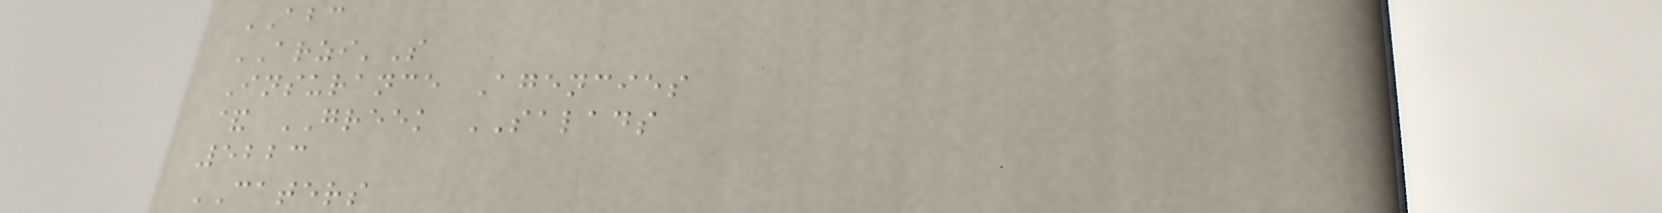ABC
ARZI'S
Insurance Agencies
& GREEK SALADS
5223
CATERS
